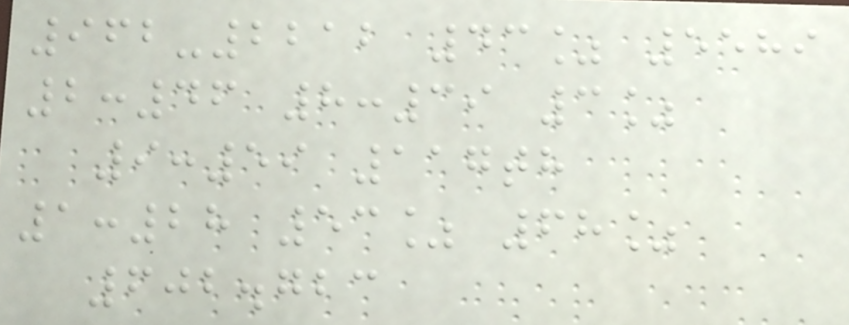962-2212 43% 5589
2:46 8:39 3%
9:59 117th
1:28 53% 68%
602.723
